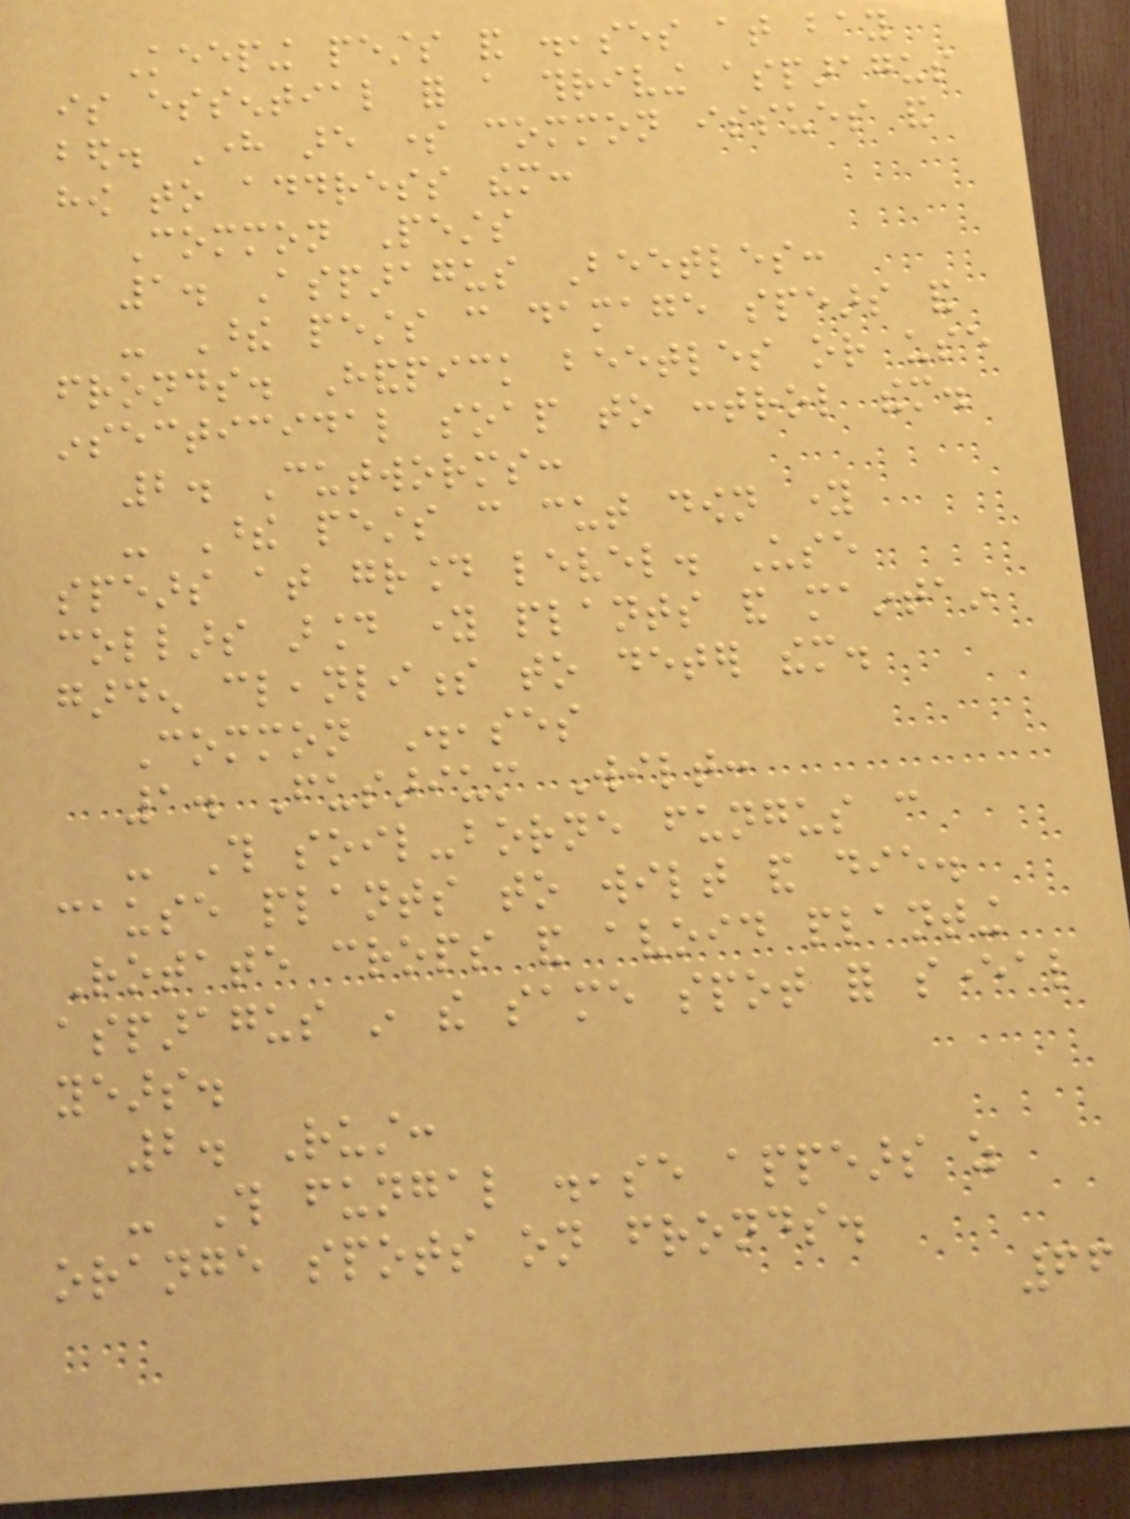Keeping pests and diseases at bay
is essential for a thriving asparagus
bed. Here are some common issues and
how to address them:
Common Pests
1. Asparagus Beetles:
- These pests can damage spears and
fronds. Handpick beetles or use
insecticidal soap to control them.
2. Cutworms:
- These pests can cut down young
spears at ground level. Use
collars around young plants and maintain
garden cleanliness to deter them.
Common Diseases
1. Fusarium Wilt:
- This soil-borne fungus can
cause plants to wilt and die.
Rotate crops and avoid planting
asparagus in the same spot for several
years.
2. Rust:
- This fungal disease appears as
orange spots on fronds.
66
